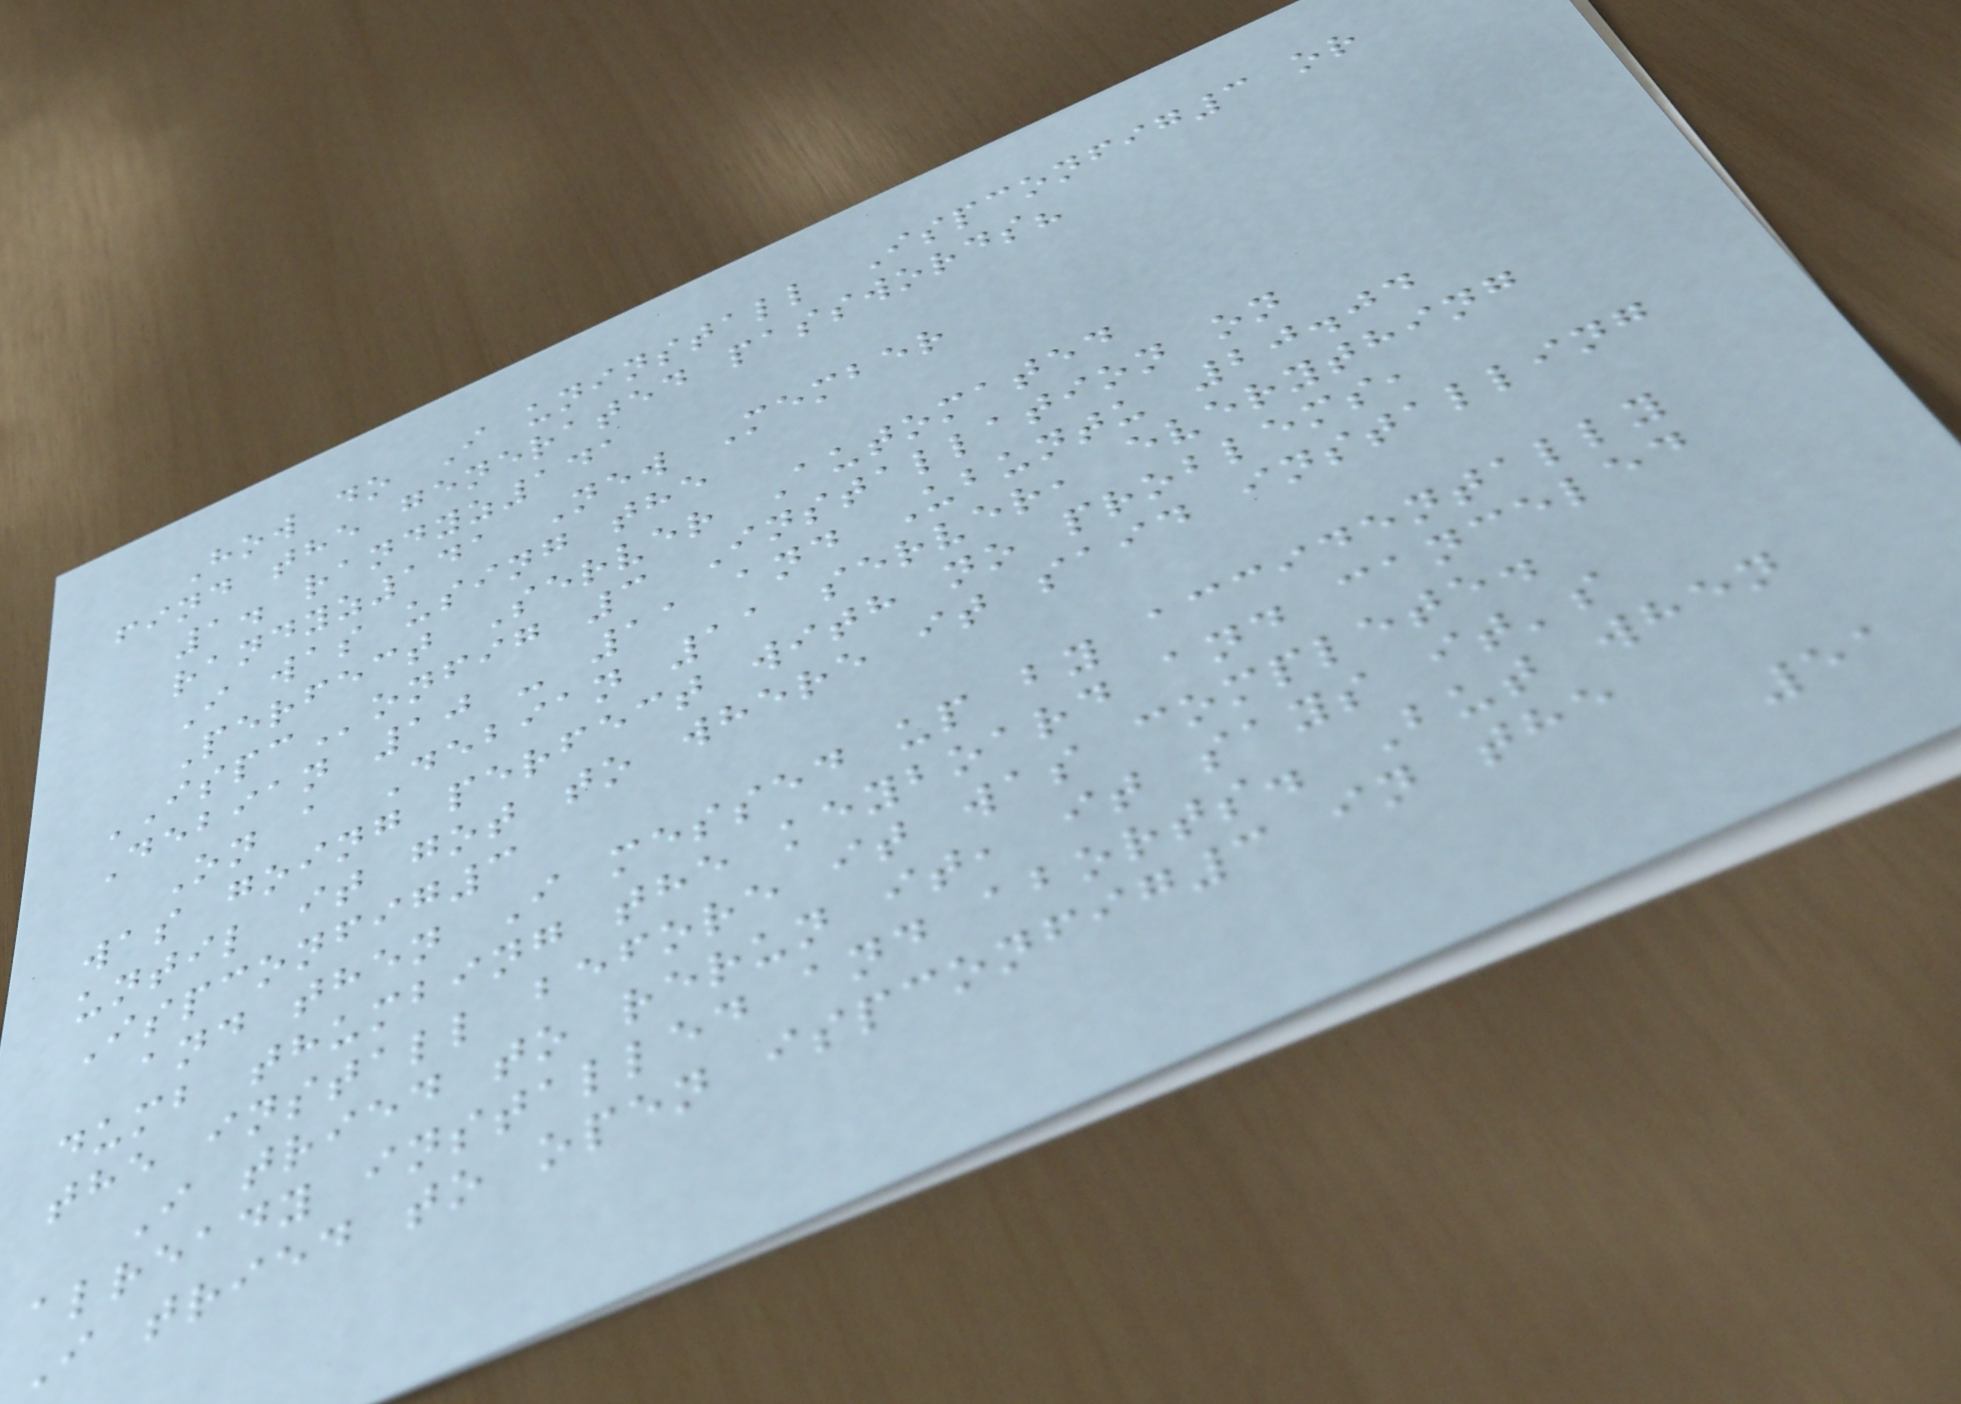How do I uninstall Ispconfig3 or
find the generated passwords?
1. randyz141
randyz141 New Member
I was using the
Perfect Server Automated
ISPConfig 3 Installation on
Debian 10 - 11 and Ubuntu 20.04
On a Debian 11 server, everything
was going perfect with no problems,
until it got to where it said installing
Ispconfig3
and then I messed up by accidentally
dumb thumbing the keyboard and canceled
the install before it was complete.
I tried to rerun it, it says it's
already installed and aborts. But when
I tried to open ispconfig3 in the
51
